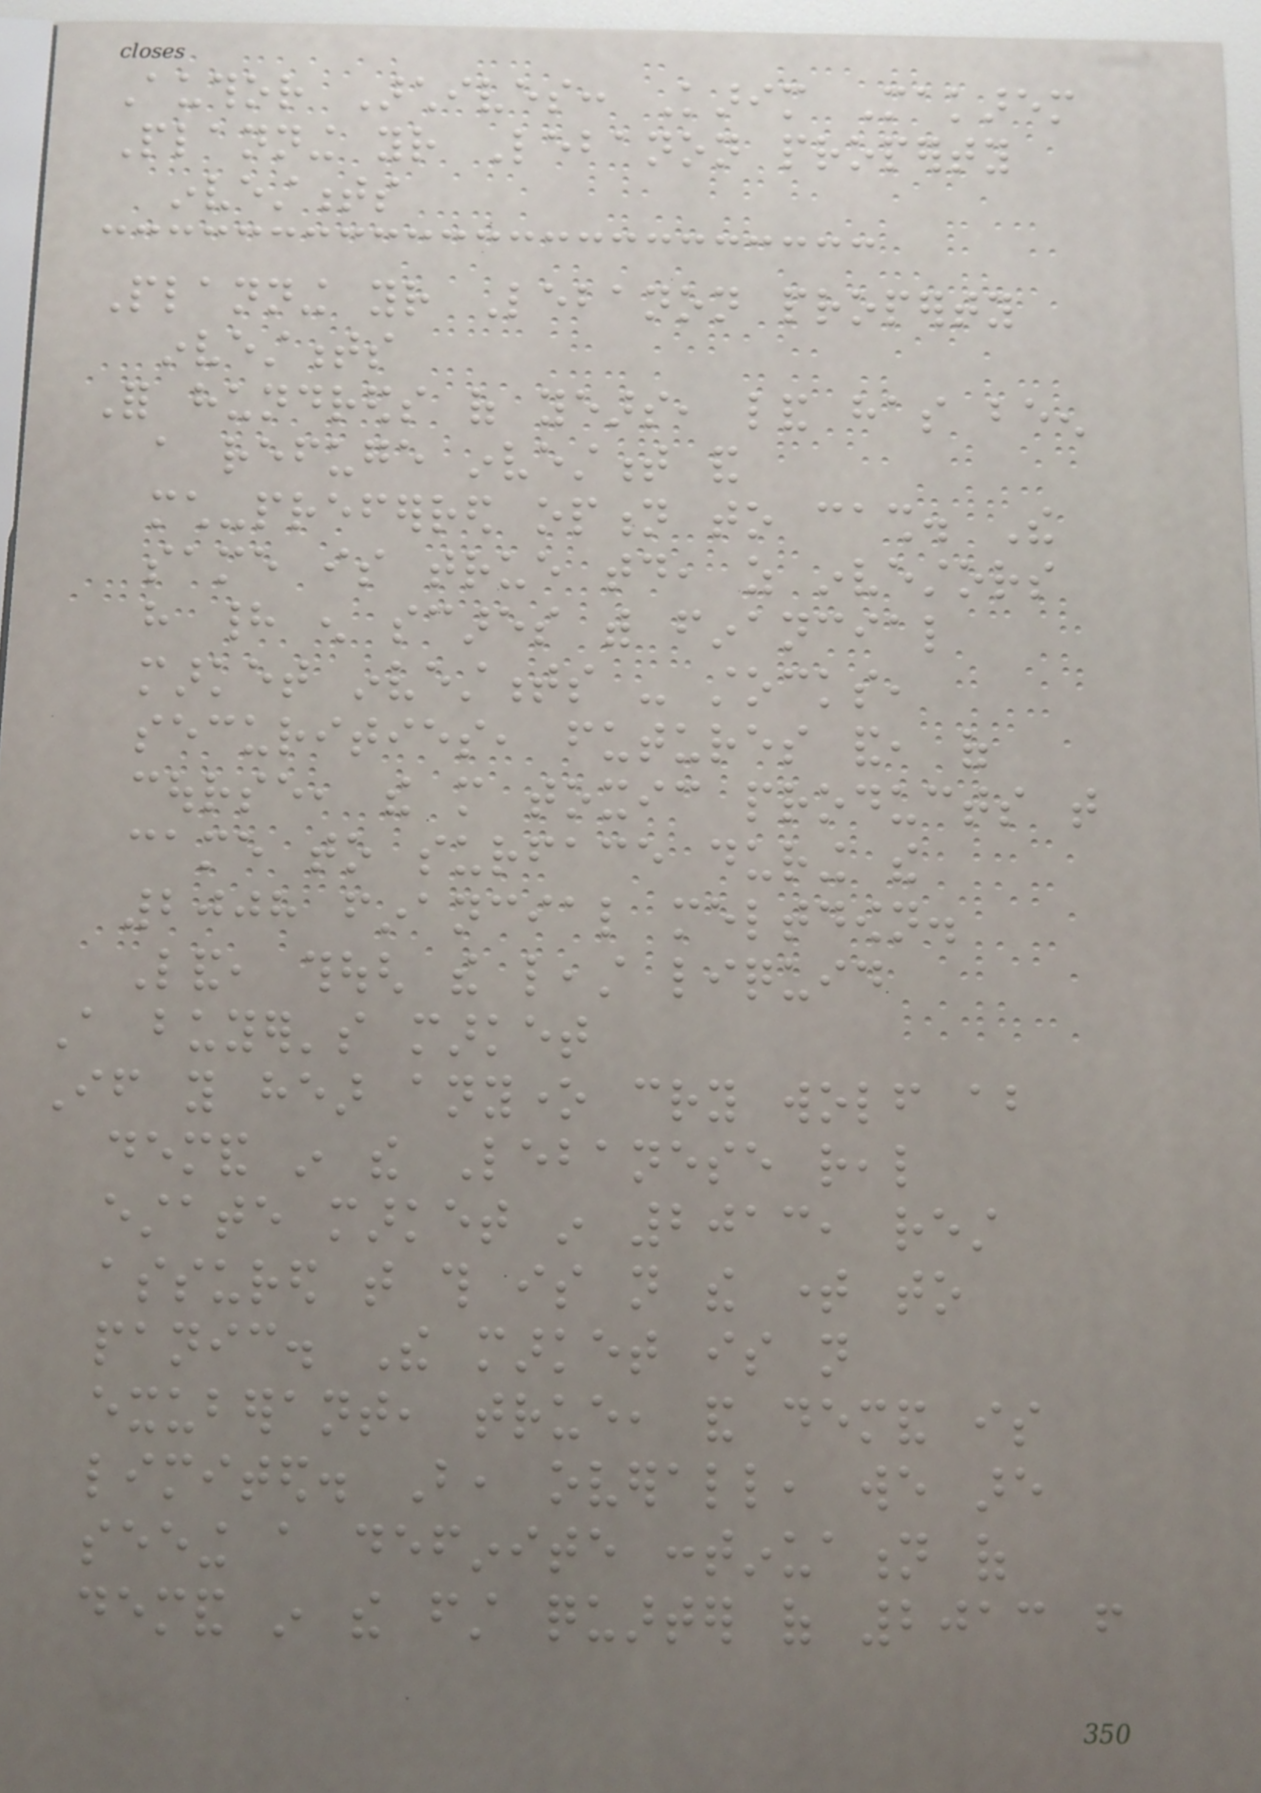Author Archives: Karim Makarem
Planning your Lebanon property
investments
Planning your Lebanon property
investments
For hundreds of years, land has been
a refuge investment and
much-preferred option to cash. The
same is true today, as investors
have had enough scares with financial
market investments - stocks,
securities, futures and, of
course, the more toxic products that
came to surface during the
2008 financial meltdown.
Land, though the least liquid
A buyer's market
If you hear anyone cry wolf about
demand in the Lebanese real
estate market in 2013, rest
assured that this is not the time to
panic. The market is not
exuberant, true, and demand is
limited. But, overall, we are
seeing a definite continuation of
demand in the first quarter of 2013 from
